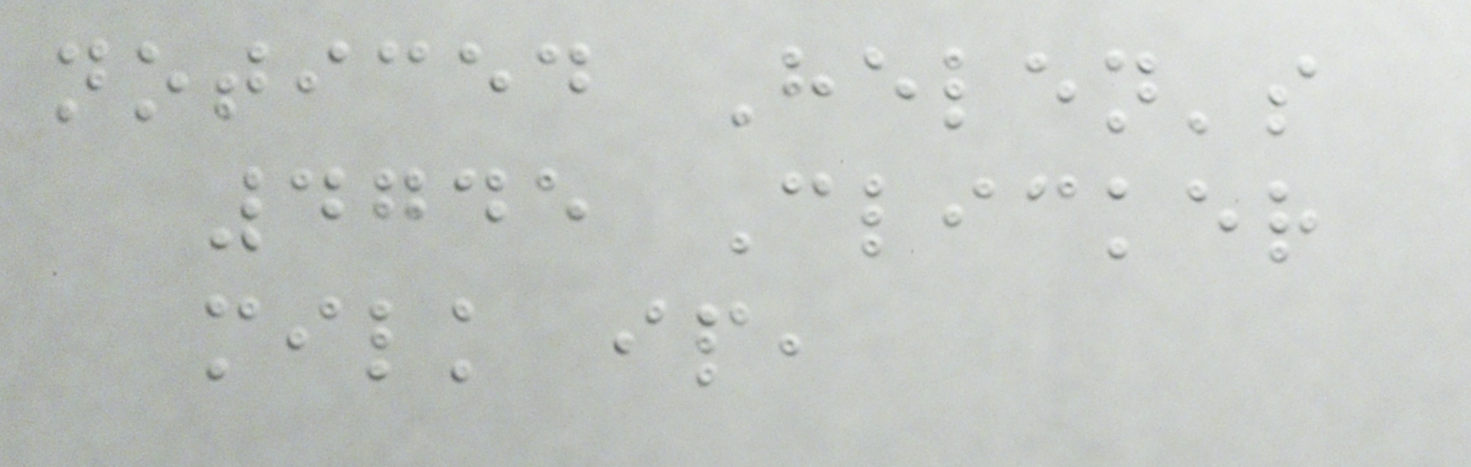noticed Helen's
4745 Clicker
milk ip,
